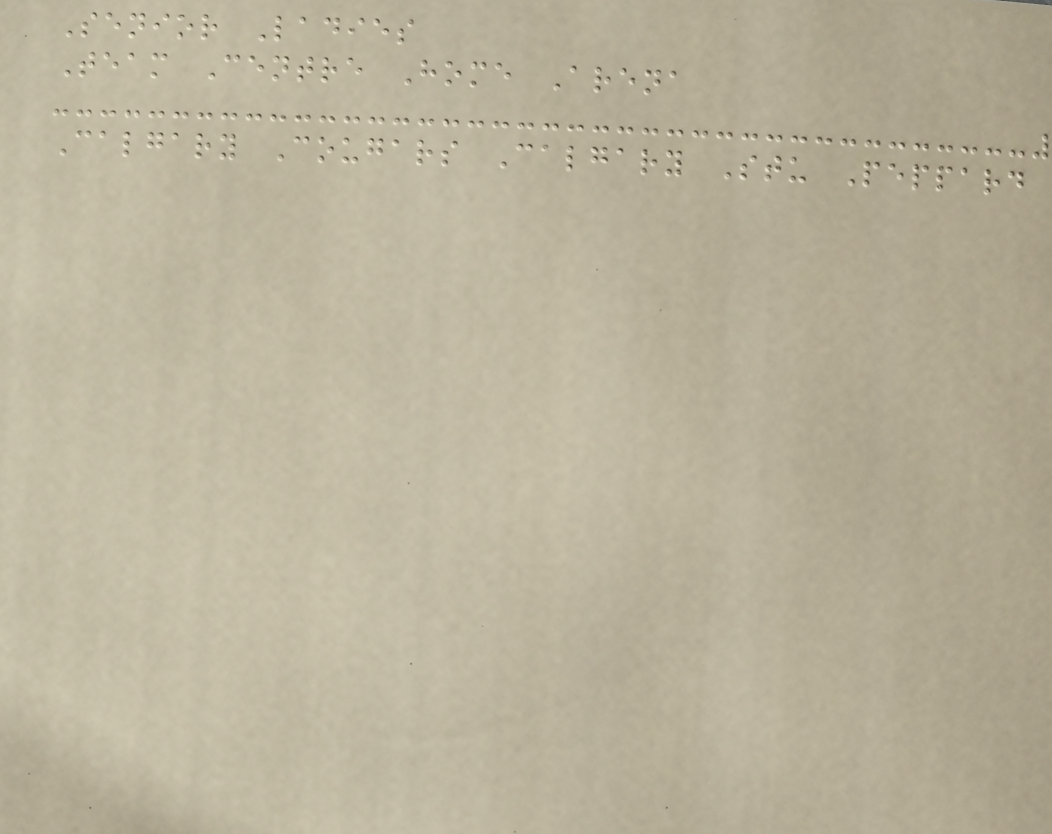Senior Ladies
Team Centre Home Arena
Calgary Cougars Calgary Stu Peppard
